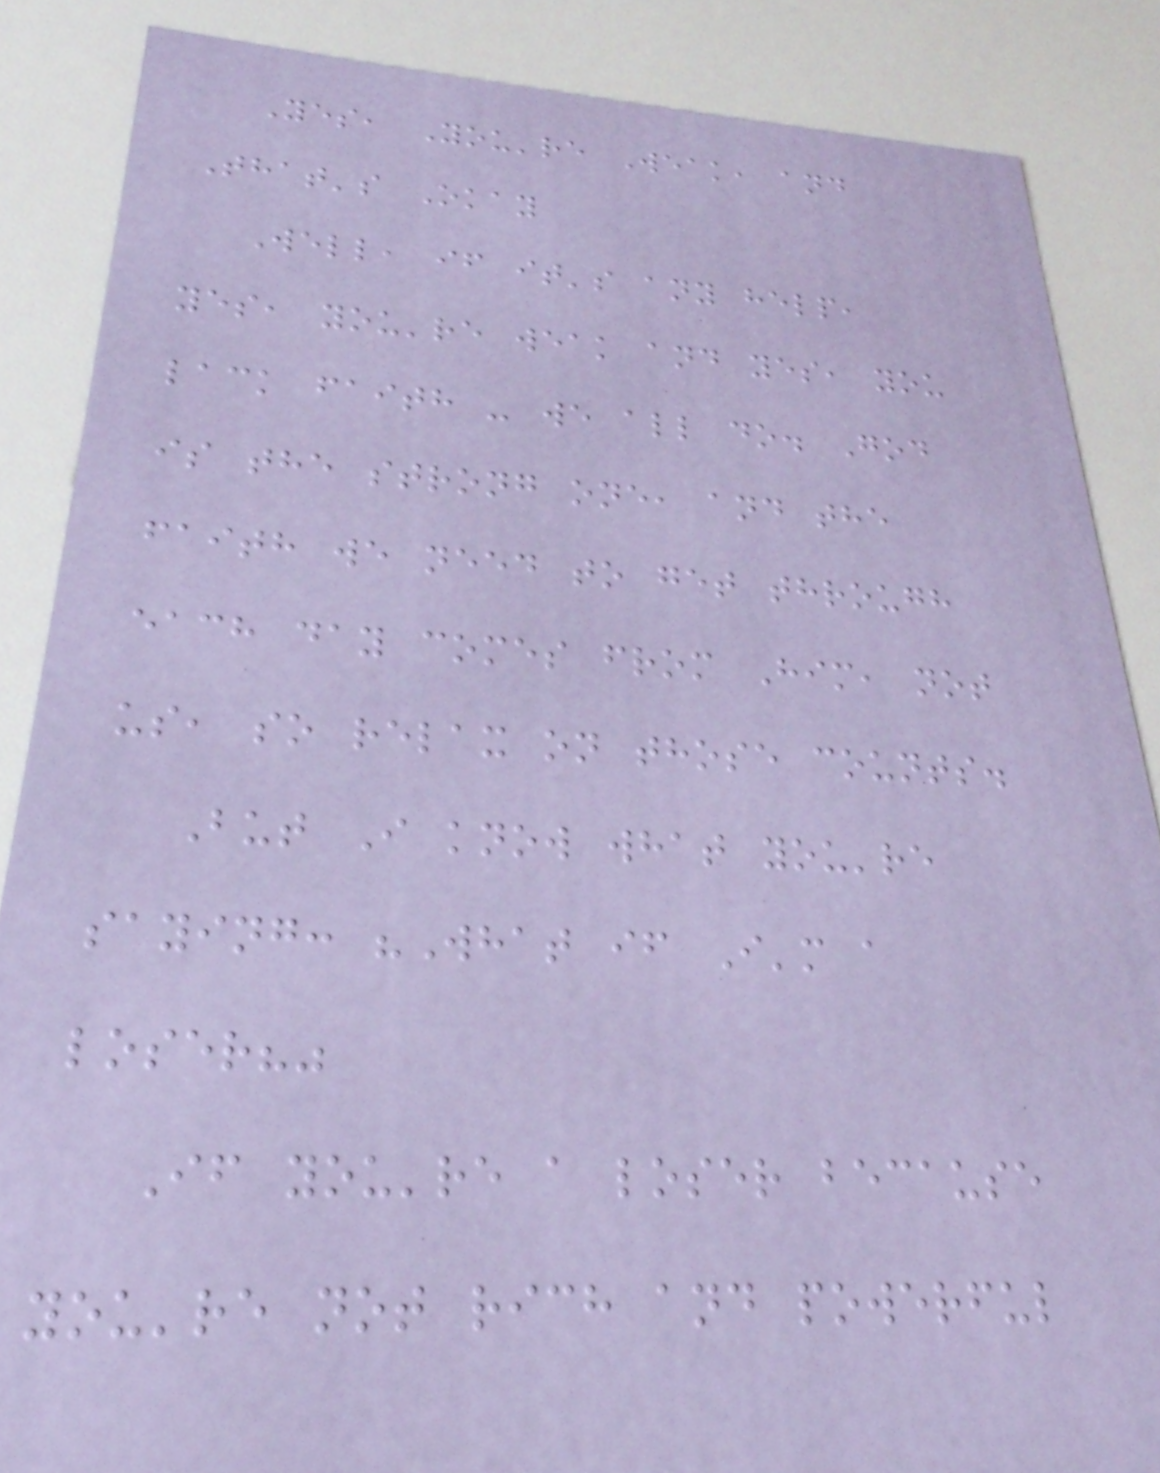Yes, You're Weak, and
That's Okay
Well, if it's any help,
yes, you're weak and yes, you
lack faith - we all do. God
is the strong one, and the
faith we need to get through
each day comes from Him, not
us, so relax on those counts.
But I know what you're
saying: "What if I'm a
loser?"
If you're a loser because
you're not rich and powerful
